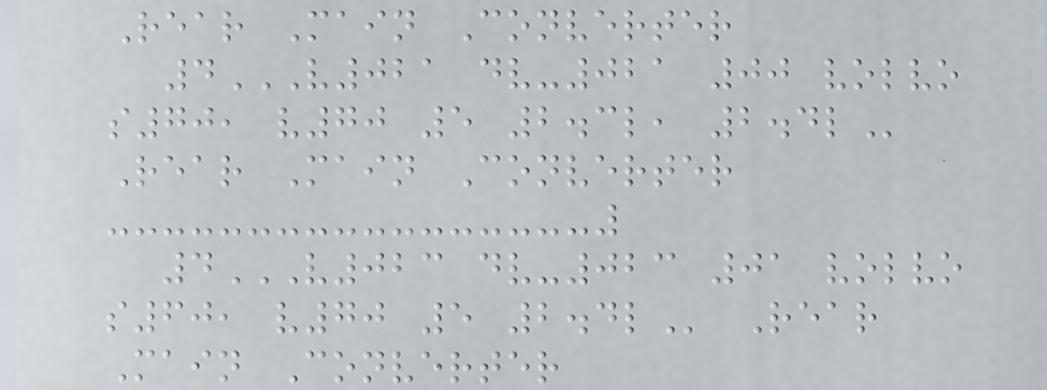Rear Main Converter
4V021 DV-021 00 VOLVO
S70, V70 5 2.3L, 2.4L
Rear Main Converter
4V023 DV-023 01 VOLVO
S60, V70 5 2.4L Rear
Main Converter
